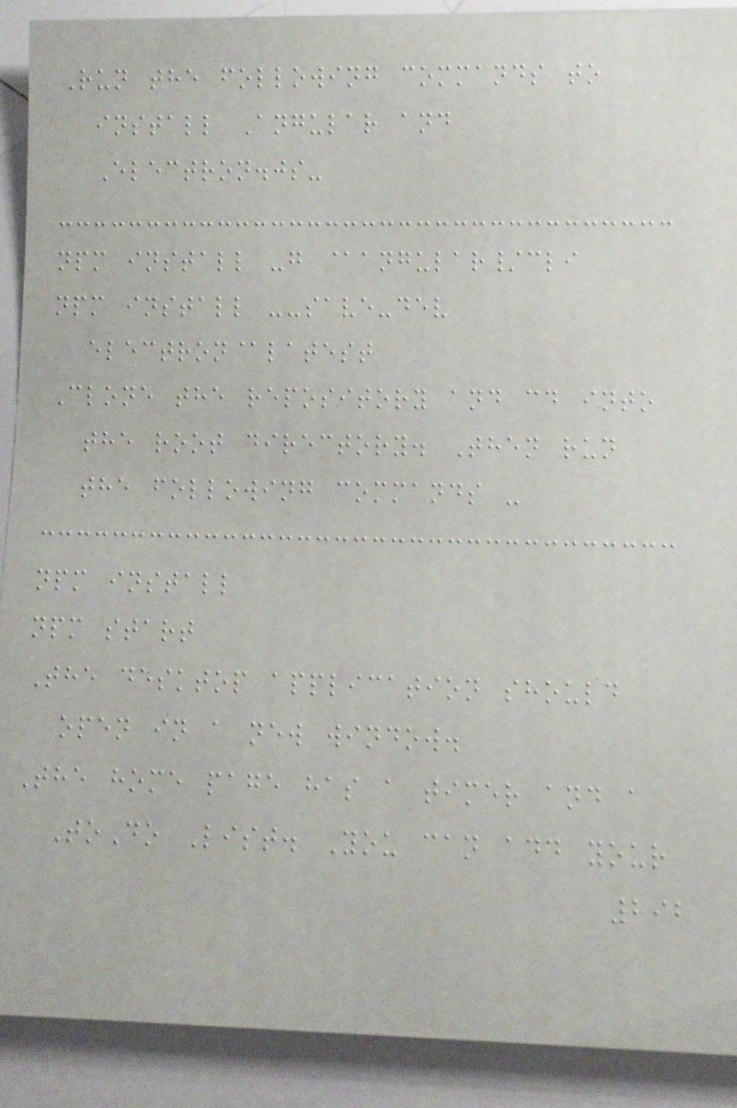Run the following commands to
install Angular and
Electron.js-
npm install -g @angular/cli
npm install --save-dev
electron@latest
Clone the repository and cd into
the root directory. Then run
the following commands -
npm install
npm start
The desktop application should
open in a new window.
The home page has a timer and a
ToDo List. You can add your
292
